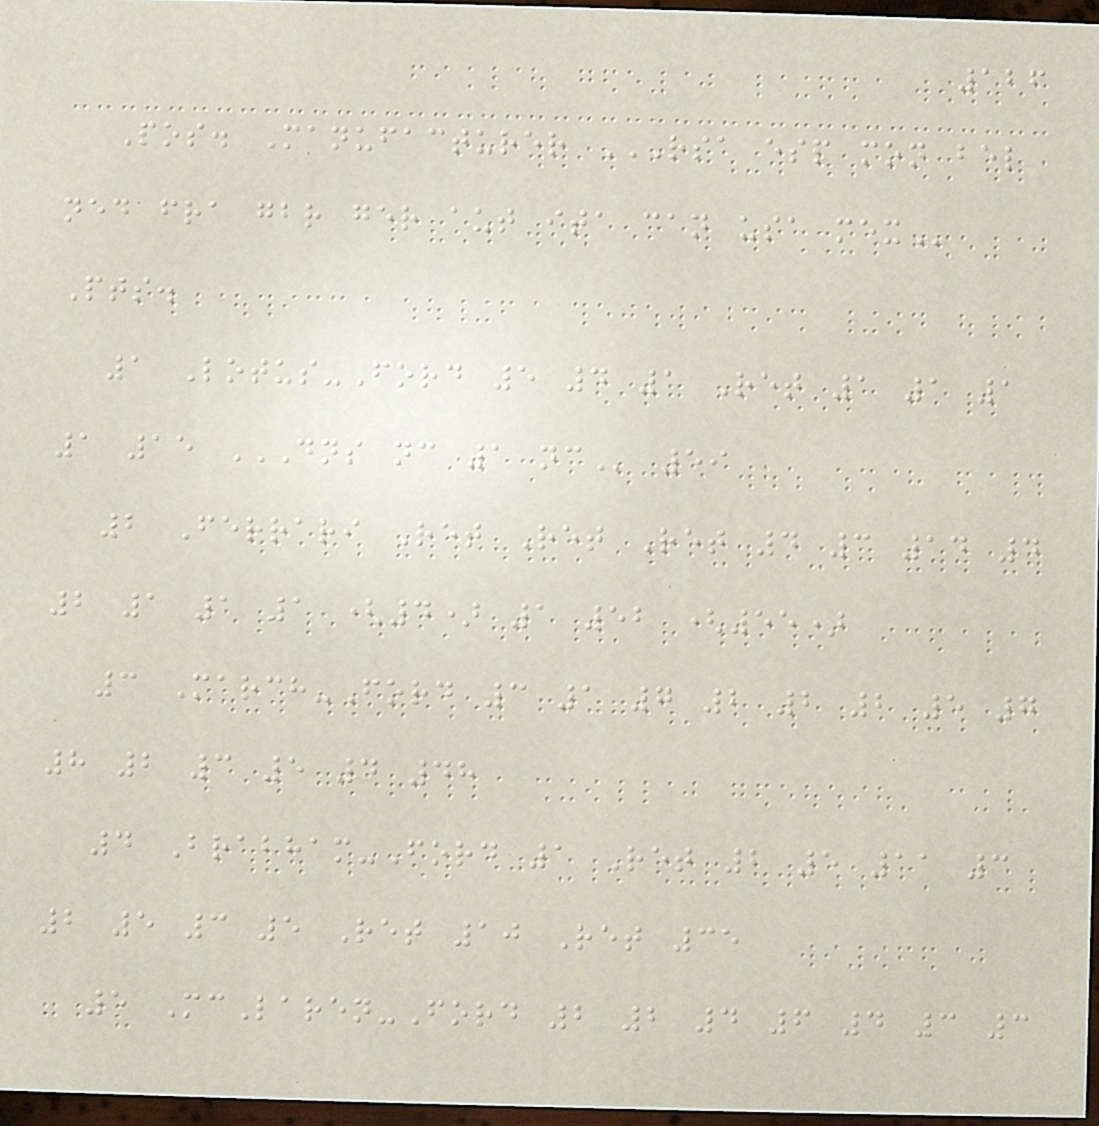126
Pos. Manufacturer RSA ESP MON BEL
NED FRA GBR GER AUT ITA CAN USA MEX
Pts.
1 Lotus-Ford 5 4 1 Ret 1 1 1
1 15 DNS NC 1 NC 59
2 Ferrari Ret Ret Ret 4 3 14 4
2 1 1 1 (4) 1 52 (55)
3 March-Ford 3 1 7 2 2 2 5 7
8 2 3 5 4 48
4 Brabham-Ford 1 Ret 2 5 11 3
2 5 3 5 Ret 10 Ret 35
5 McLaren-Ford 2 2 4 6 4 3 3
